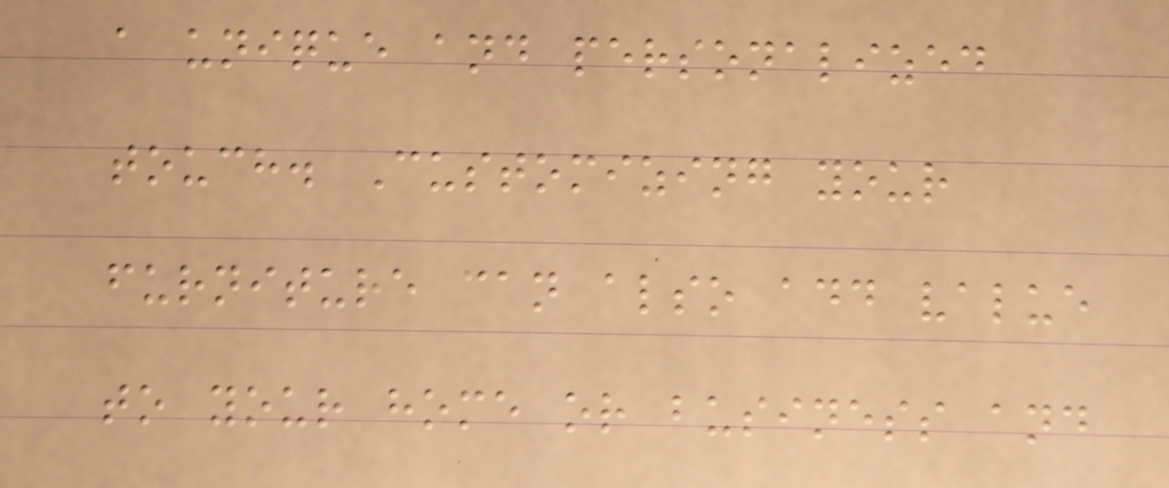a unique and personalized
touch. Customizing your
furniture can also add value
to your home or business and
